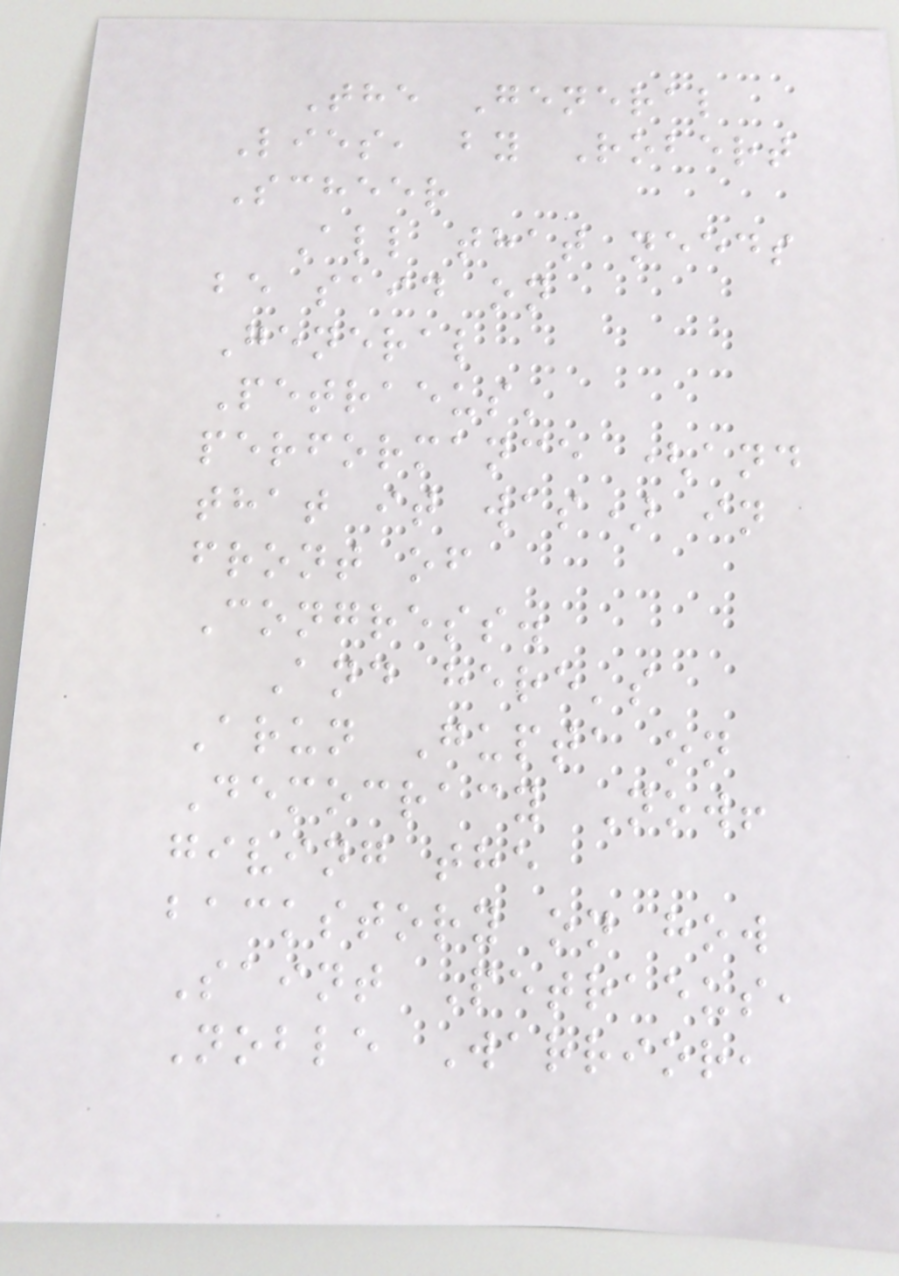The General
Lies, by Robert
Scheer
All that needs
be said on
General
Petraeus'
performance (and
that it was) in
front of
Congress.
And here's
Arun Gupta on
Democracy Now!
giving the
backstory on how
Saint Petraeus,
Noble Warrior,
